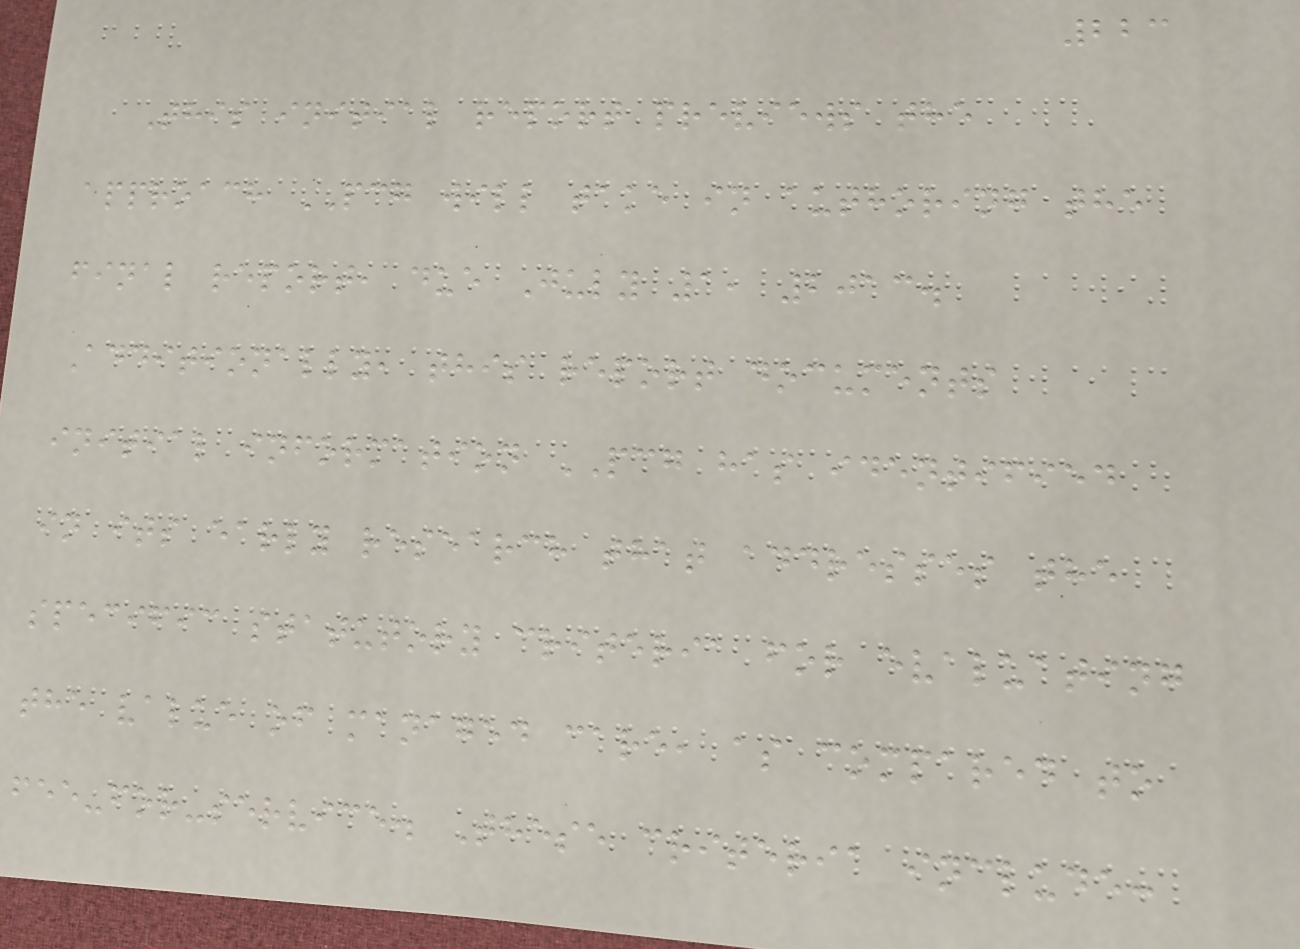223
This initial report previews the
approach PCG will take in authoring the
final report, due July 1, 2013.
Additionally, this report documents
initial information PCG has identified
in its early research that addresses the
specific statutory criteria for evaluating
the value of managed care, as compared to
fee-for-service. These criteria include:
